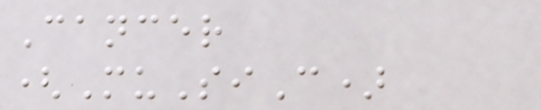Cancer
(MuSiC)
